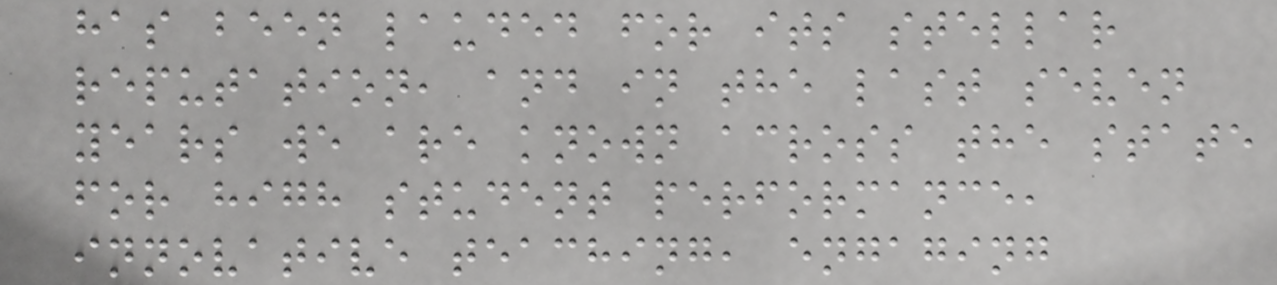has been lauded for its stellar
reputation, and in the last seven
years we are known across the state
for high student performance,
innovative teaching, engaging
